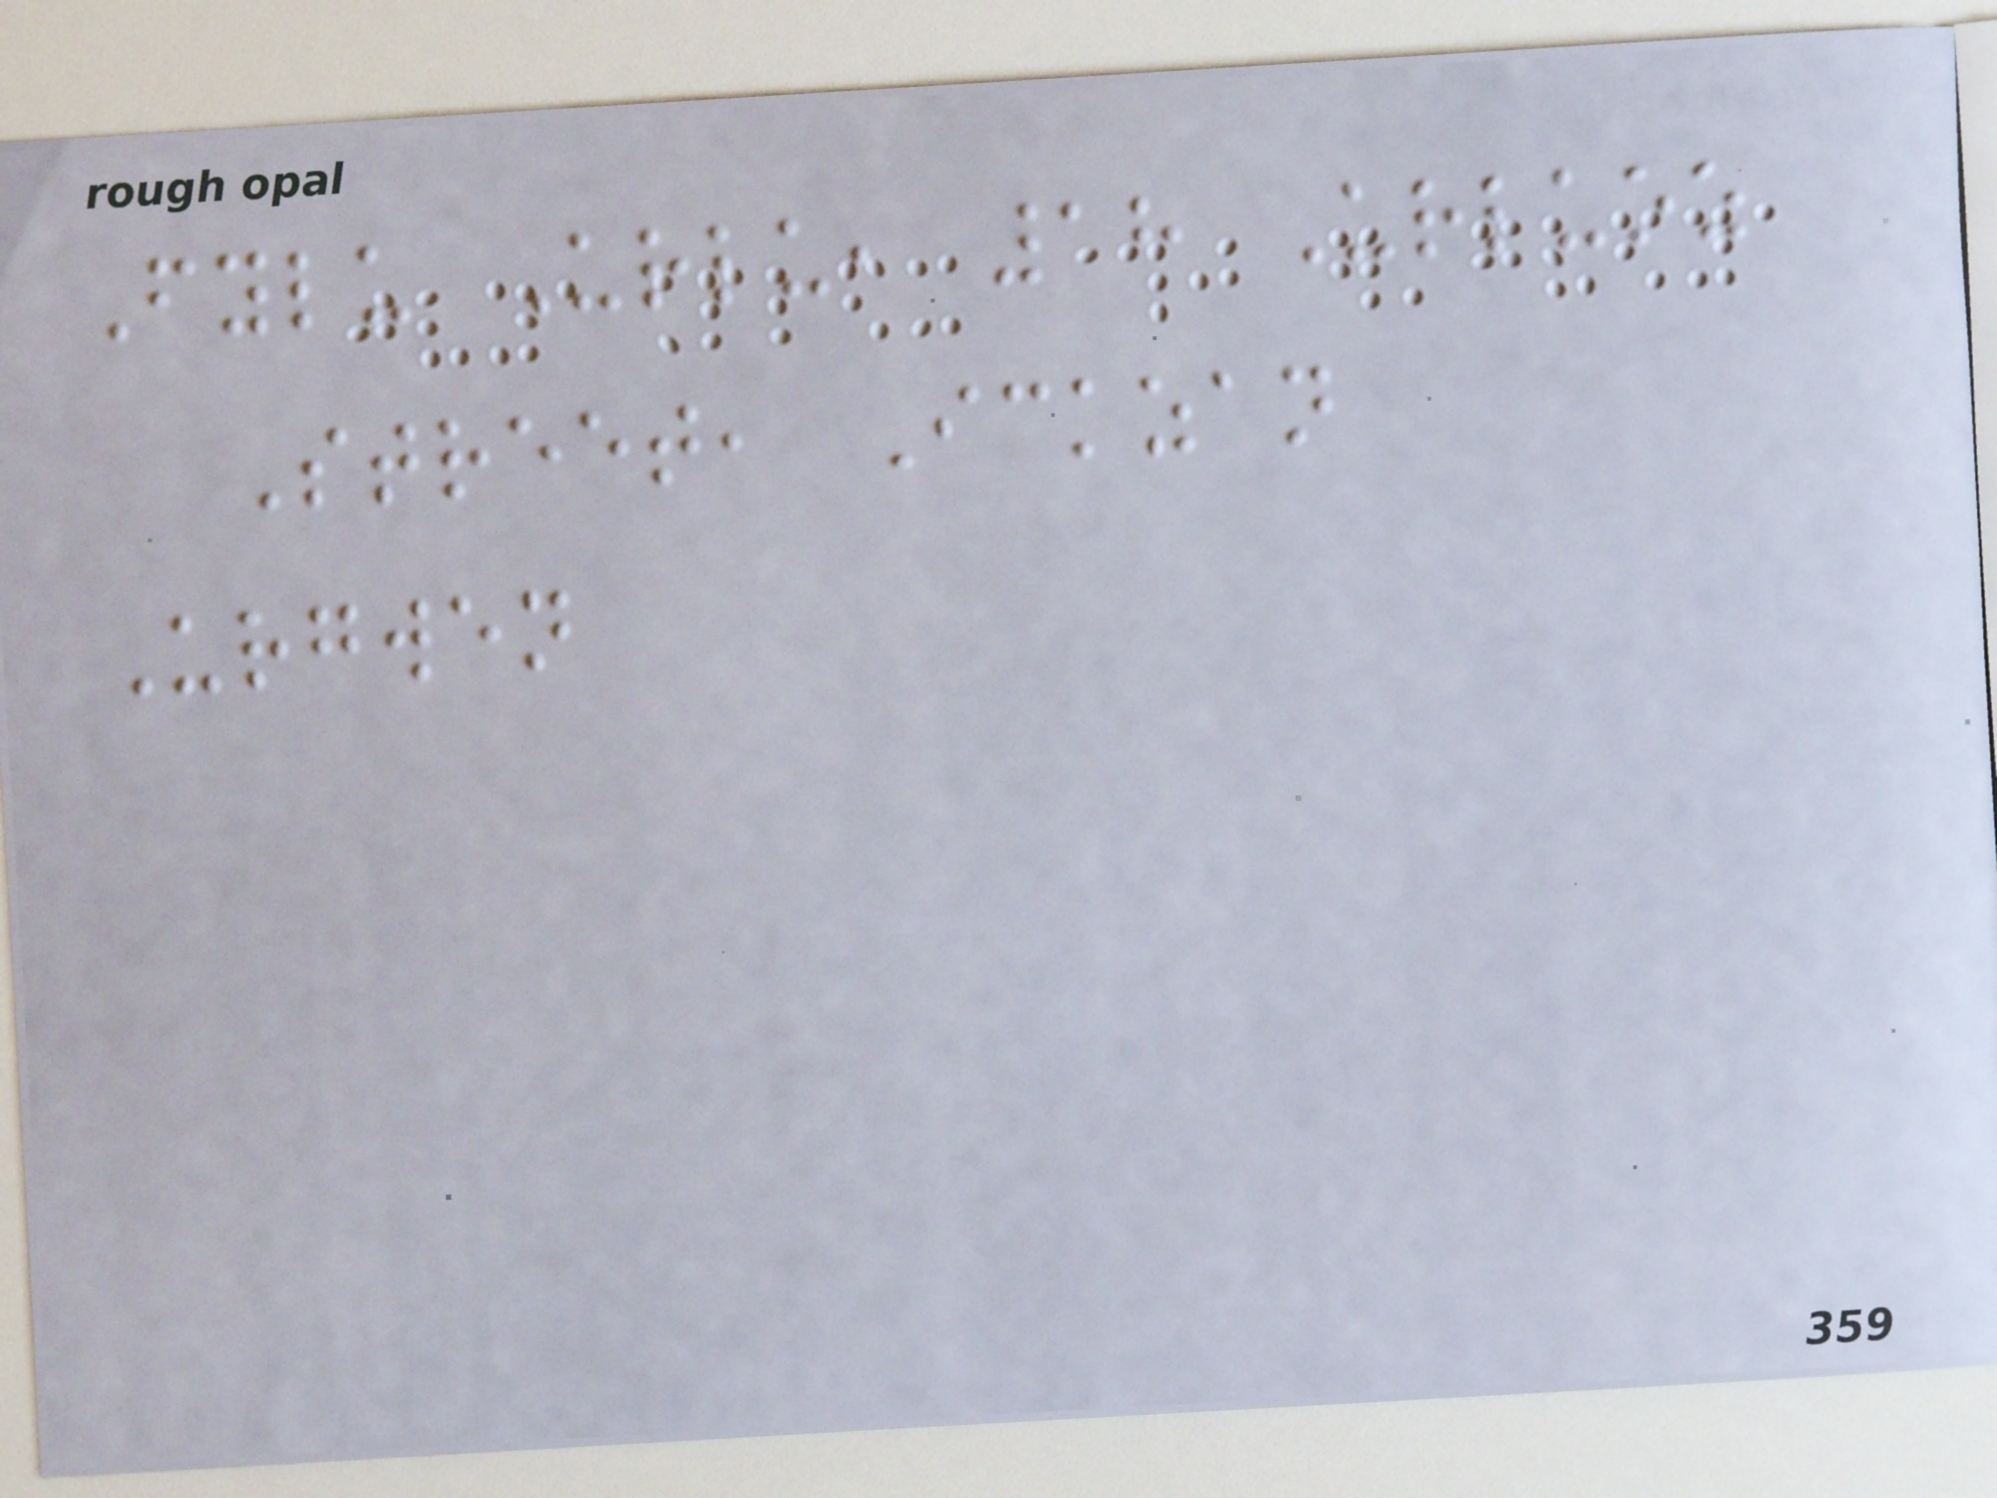Fylu Urlu, 18 Urluoz
Street, Ickzan
Urgwen
